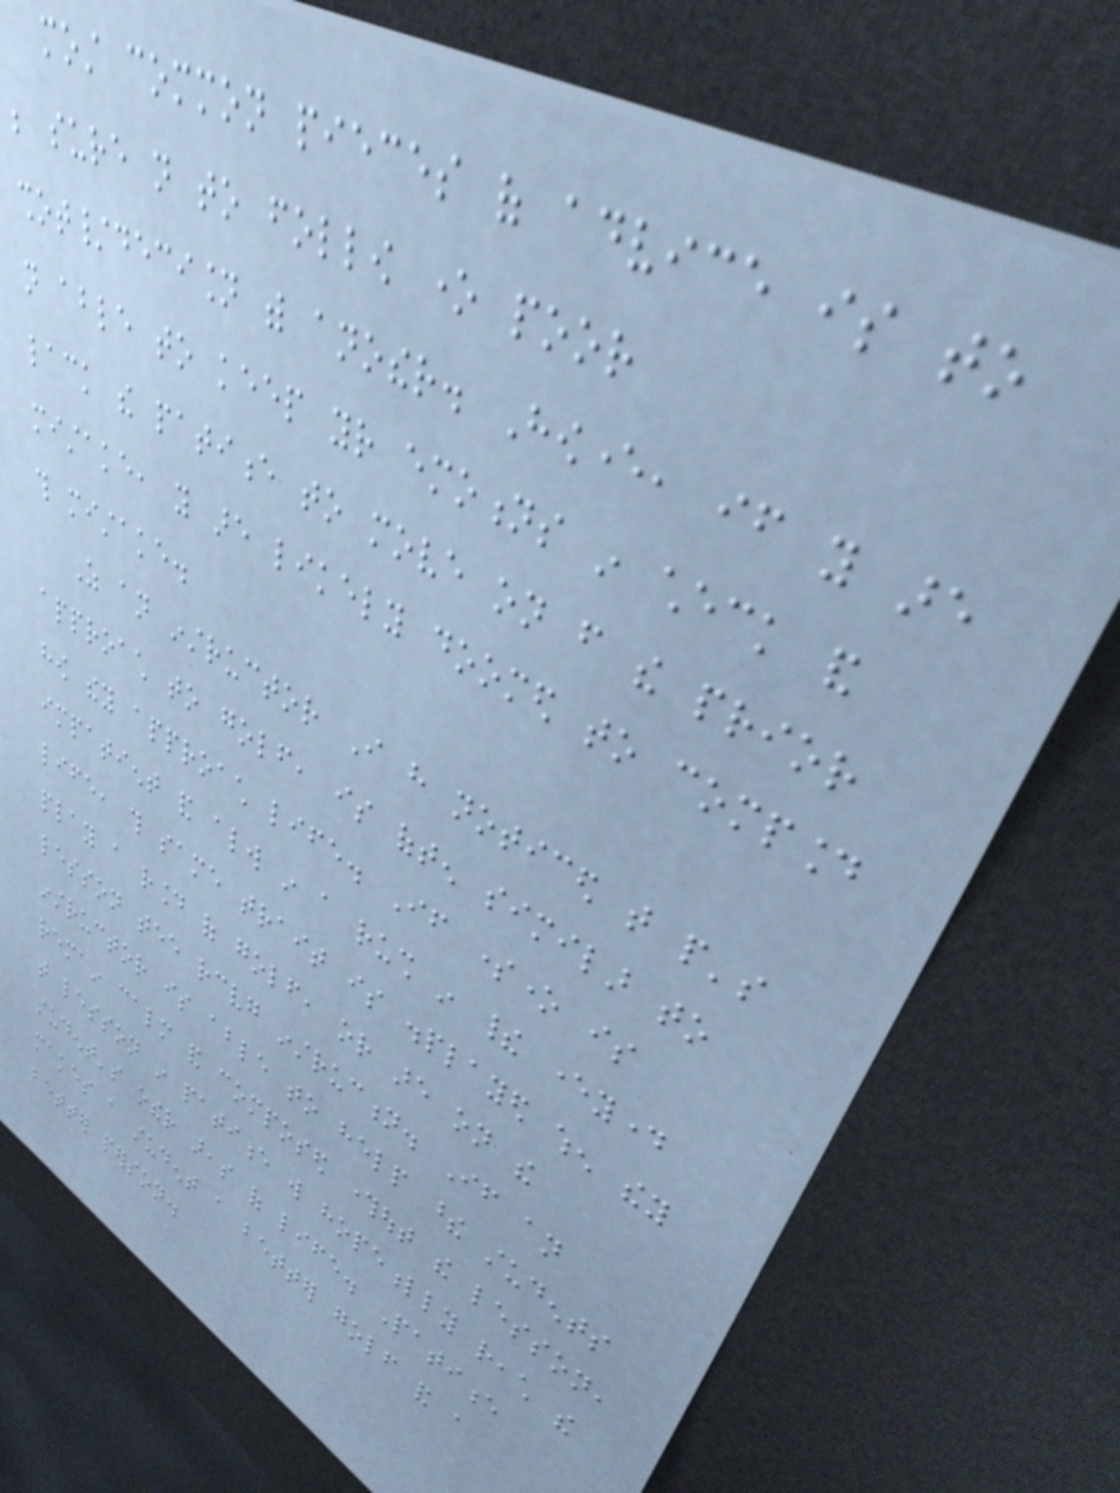most common pieces of advice is to
be sure not to follow one poor
shot/decision with another. However, if you are
not able to keep your emotions in check and
lack the patience to move on from the prior
mistake, you are likely doomed to compound
this mistake.
As an instructor I have noticed that people's
approach to golf, is often similar to
how they approach life. If someone is
impatient and always in a rush in their everyday
life, this same trait is displayed when they
play a round of golf, or are on the
lesson tee receiving instruction. If an
instructor is able to help these students
remain calm and composed throughout the lesson,
that lesson in patience will hopefully reach the
student's other areas of life. Patience
makes a student a better golf and a
better person.
